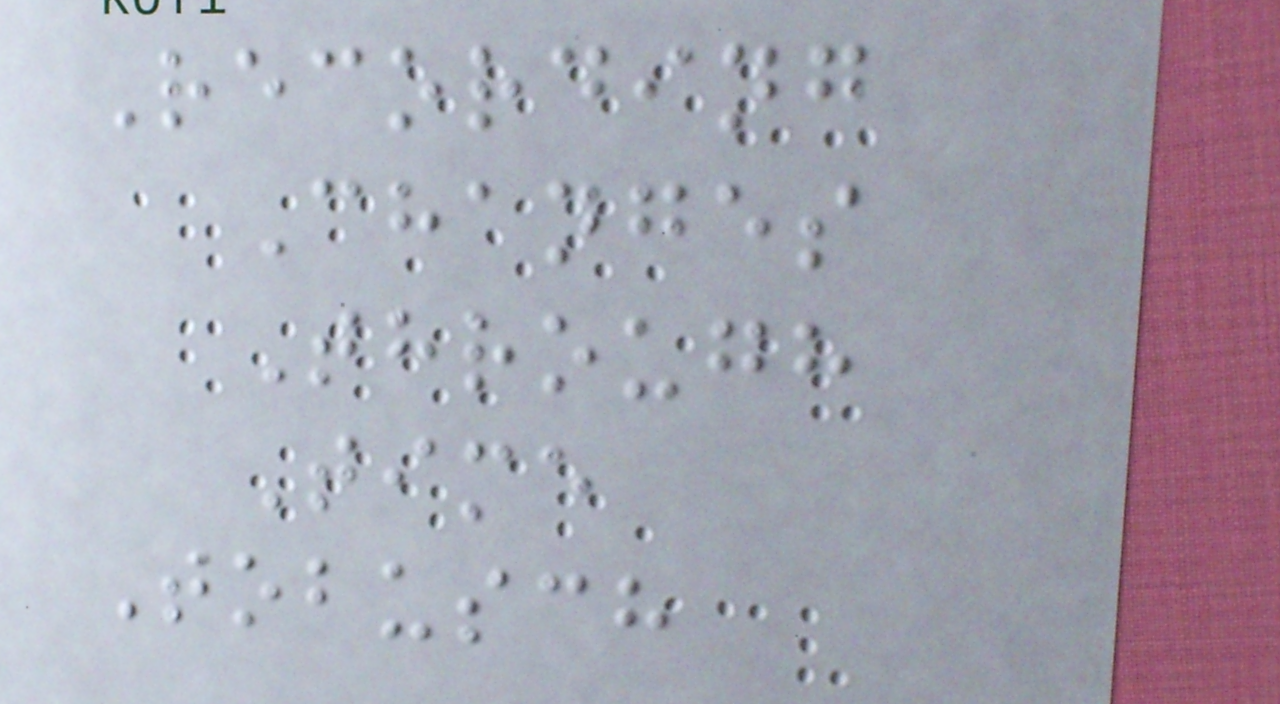Recording
Changes
Through
Time
Tobusch
